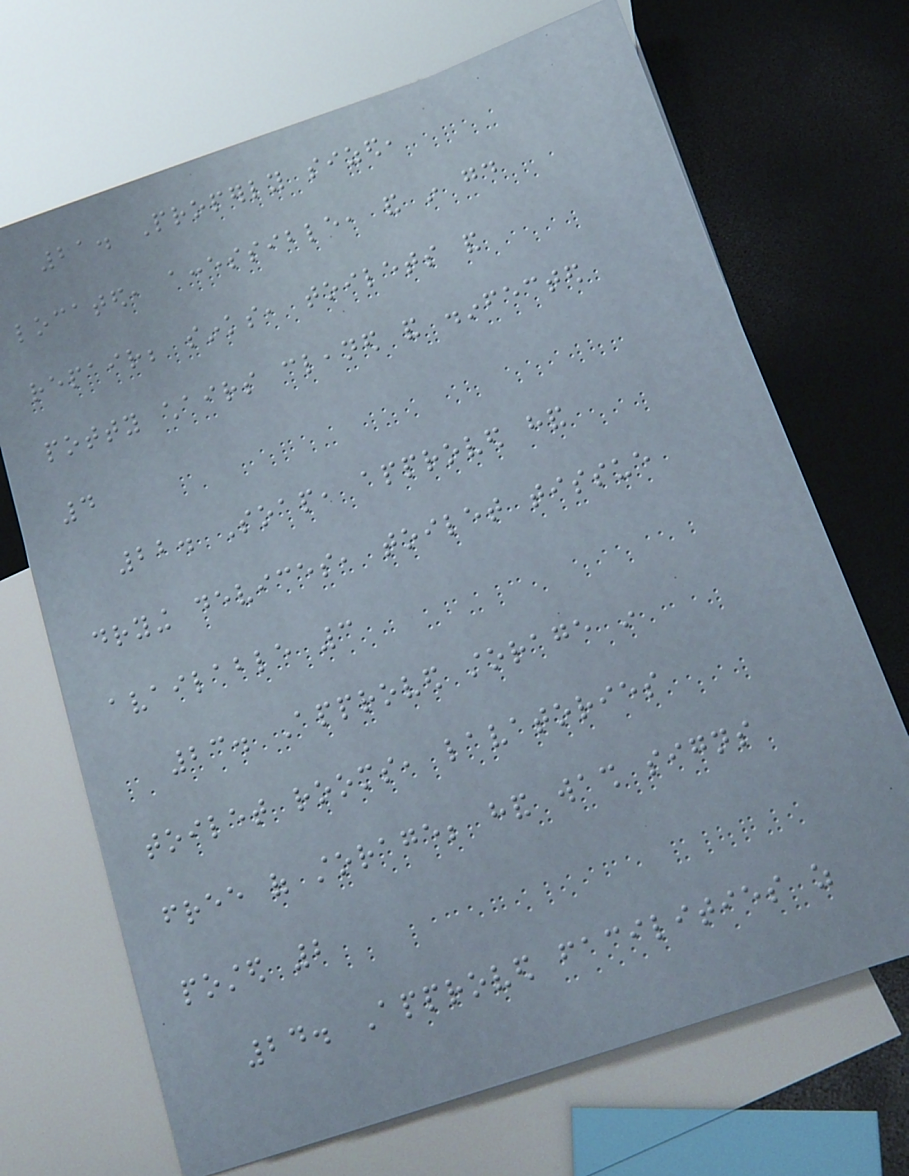21. Properly sized,
located, accessible, and in good
repair; sinks, toilets and
potty chairs cleaned and disinfected
4
22. Soap, approved hand
drying devices, toilet tissue
available 3
23. Approved storage in
toilet rooms, lavatories
free of storage; hand wash signs
posted 2
24. Approved facilities as
